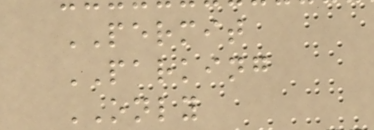PERMIT
PARKING
ONLY
